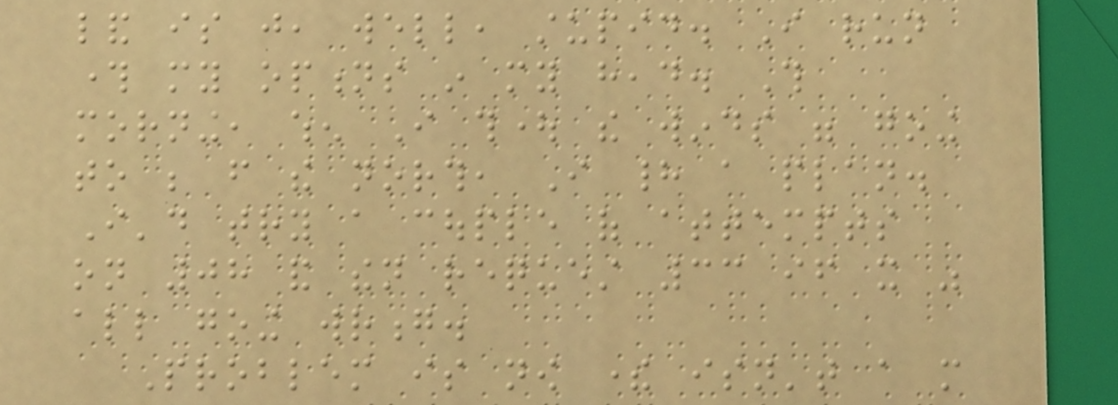land is just, well, stupid. I run
through my options in my head. This
morning, when I thought the winds were going
to be from the north, I had a plan.
I'd try a couple of attempts
on 08 and then request 33 if it was
all going wrong.
Problem is now there isn't a more
